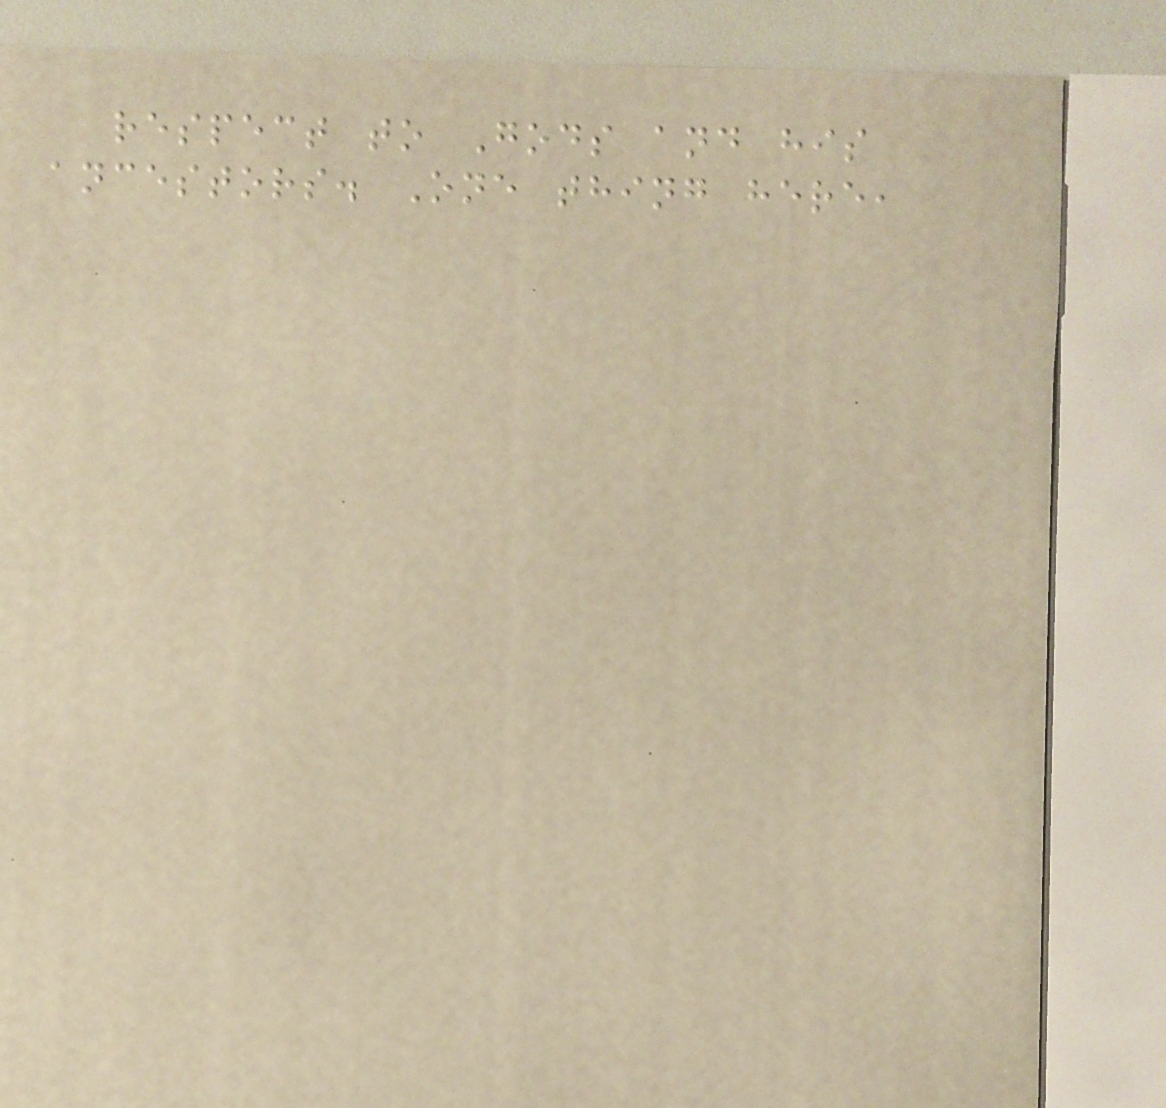respect to Gods and his
ancestors. One thing here,
